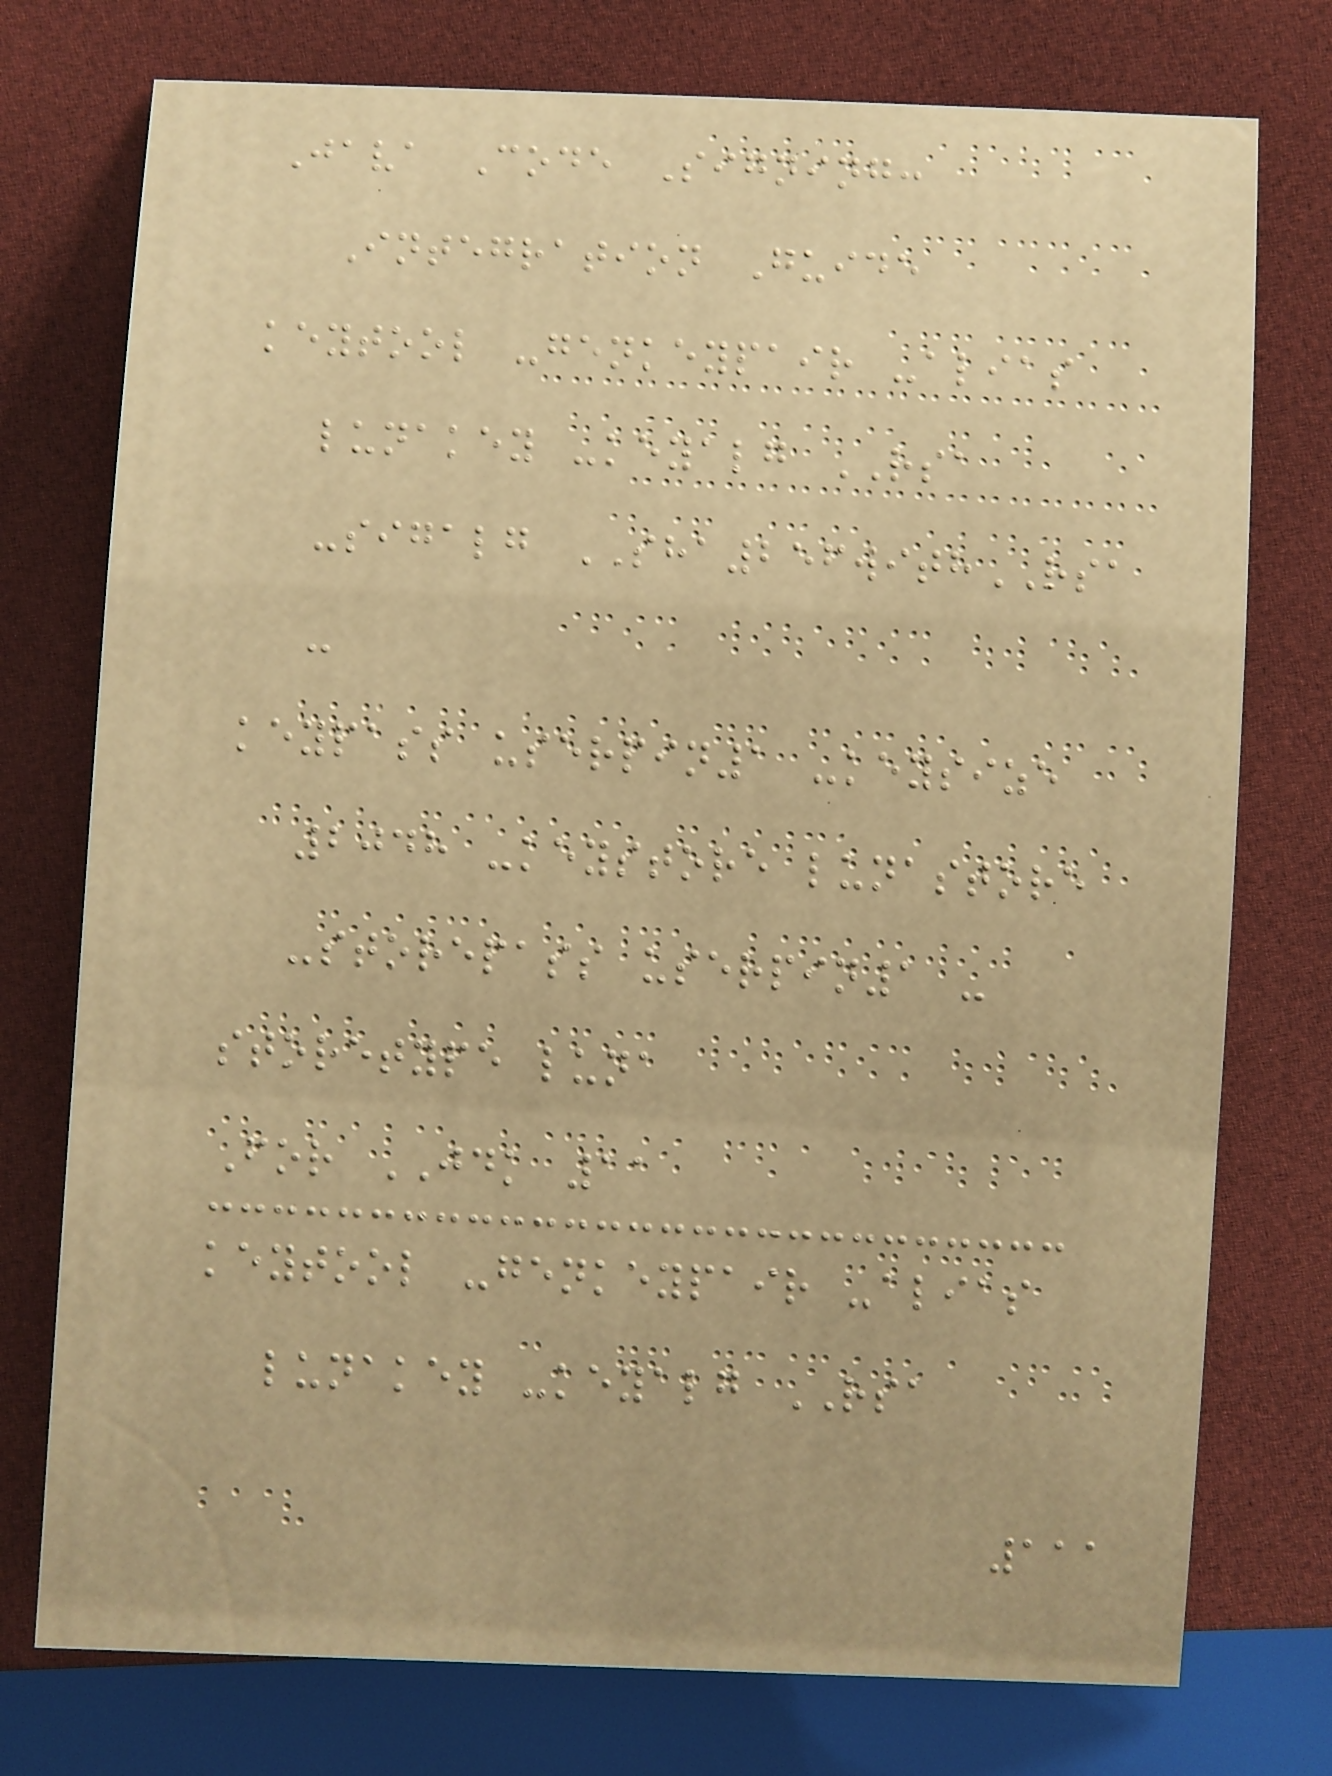Java Code Signing:
Integration Guide
keytool -genkeypair -alias
lunakey -keyalg RSA
-sigalg SHA256withRSA
-
keypass userpin1 -keysize
2048 -keystore lunastore
-storepass userpin1 -
storetype luna
For JDK 11
keytool -genkeypair -alias
lunakey -keyalg RSA
111
